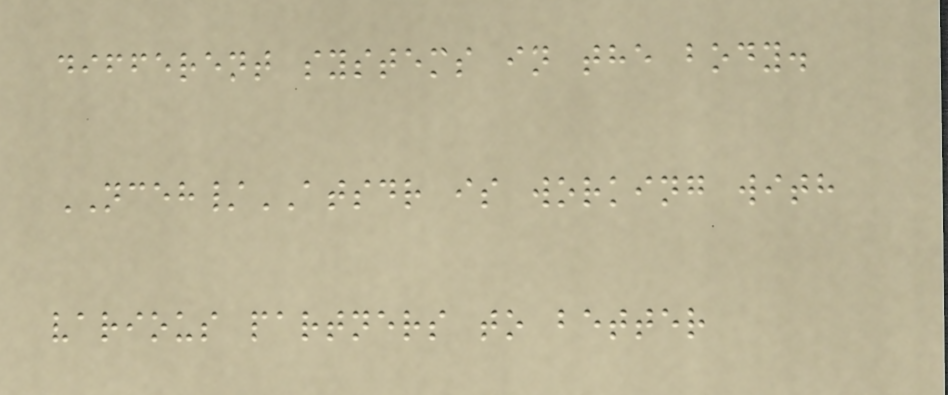different systems in the body.
NCEH/ATSDR is working with
various partners to better
